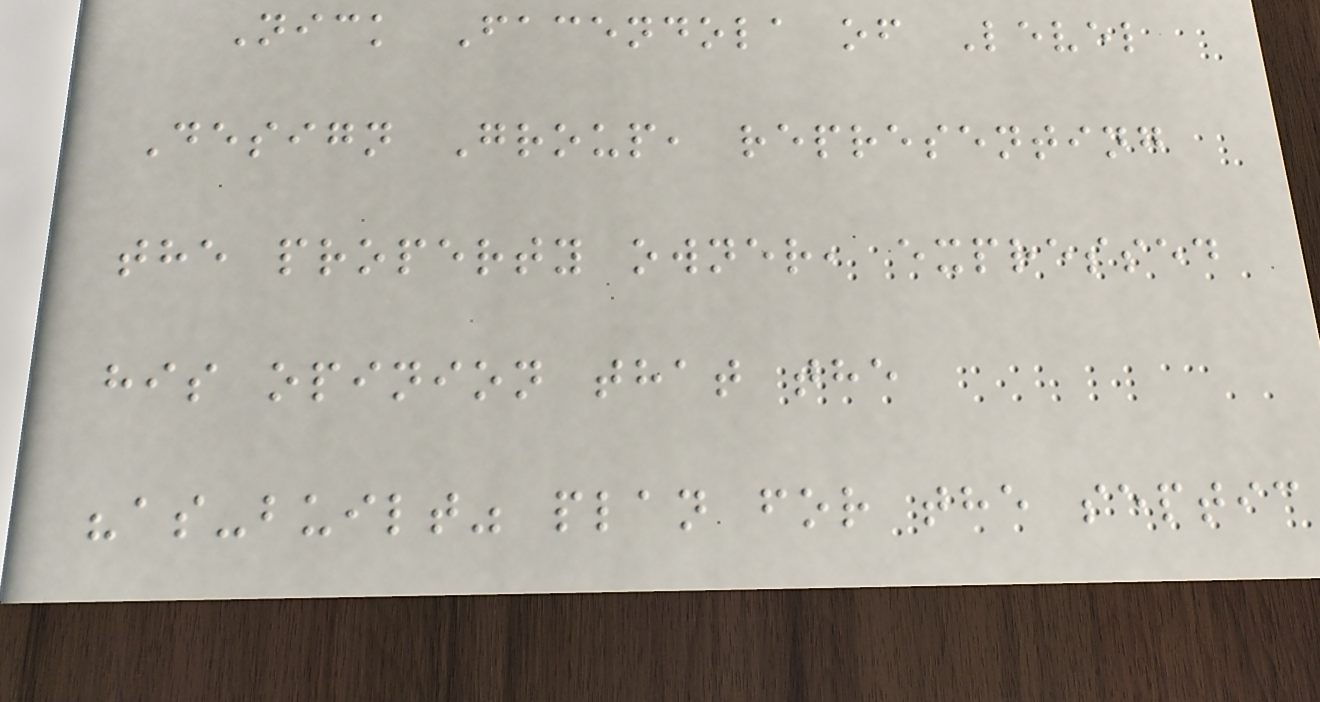Nick Facendola of Level
Design Group, representing
the property owner, expressed
his opinion that the
"as-built" plan for the septic
